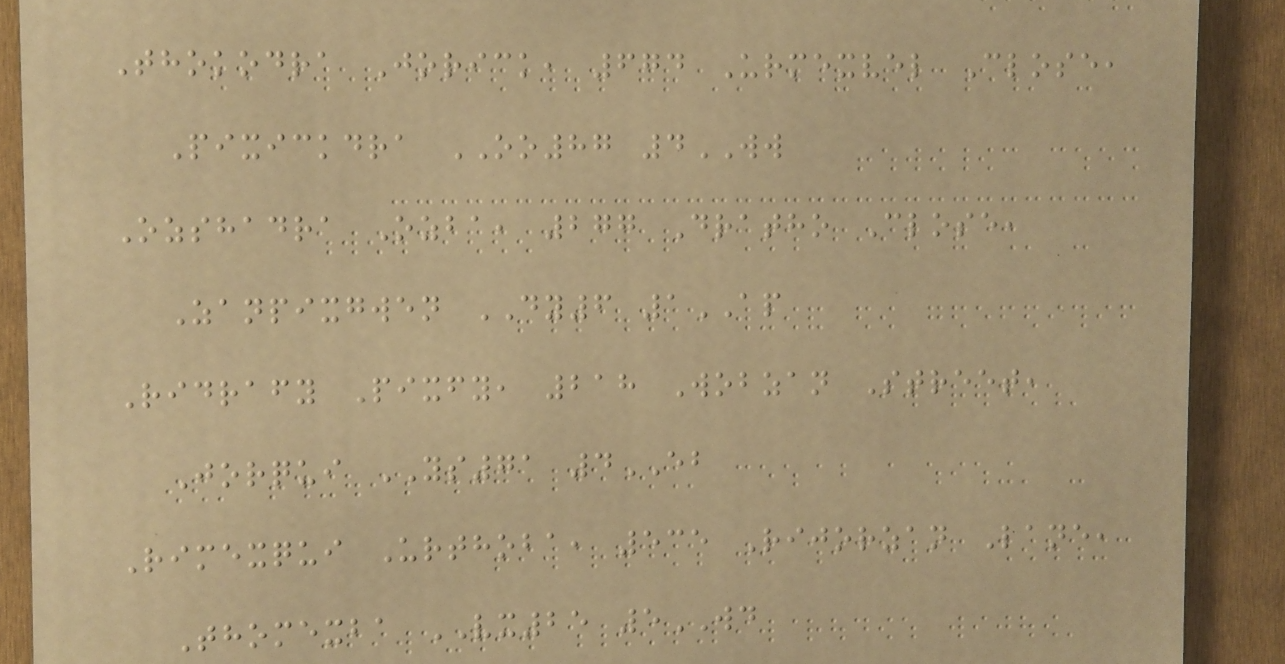Thokodra Jorick, 674 Urmexvel Close,
Pixickdra OO87 4WW
Ozshadra Ozba, 277 Dratho Close,
Zanpixgwen DY6 1AP
Ridrafy Pixfy, 218 Wobzan Street,
Jorqui YS71 4EB
Rimexqui Urthoba, 535 Rijorzan Lane,
Thomexba VX25 5WD
